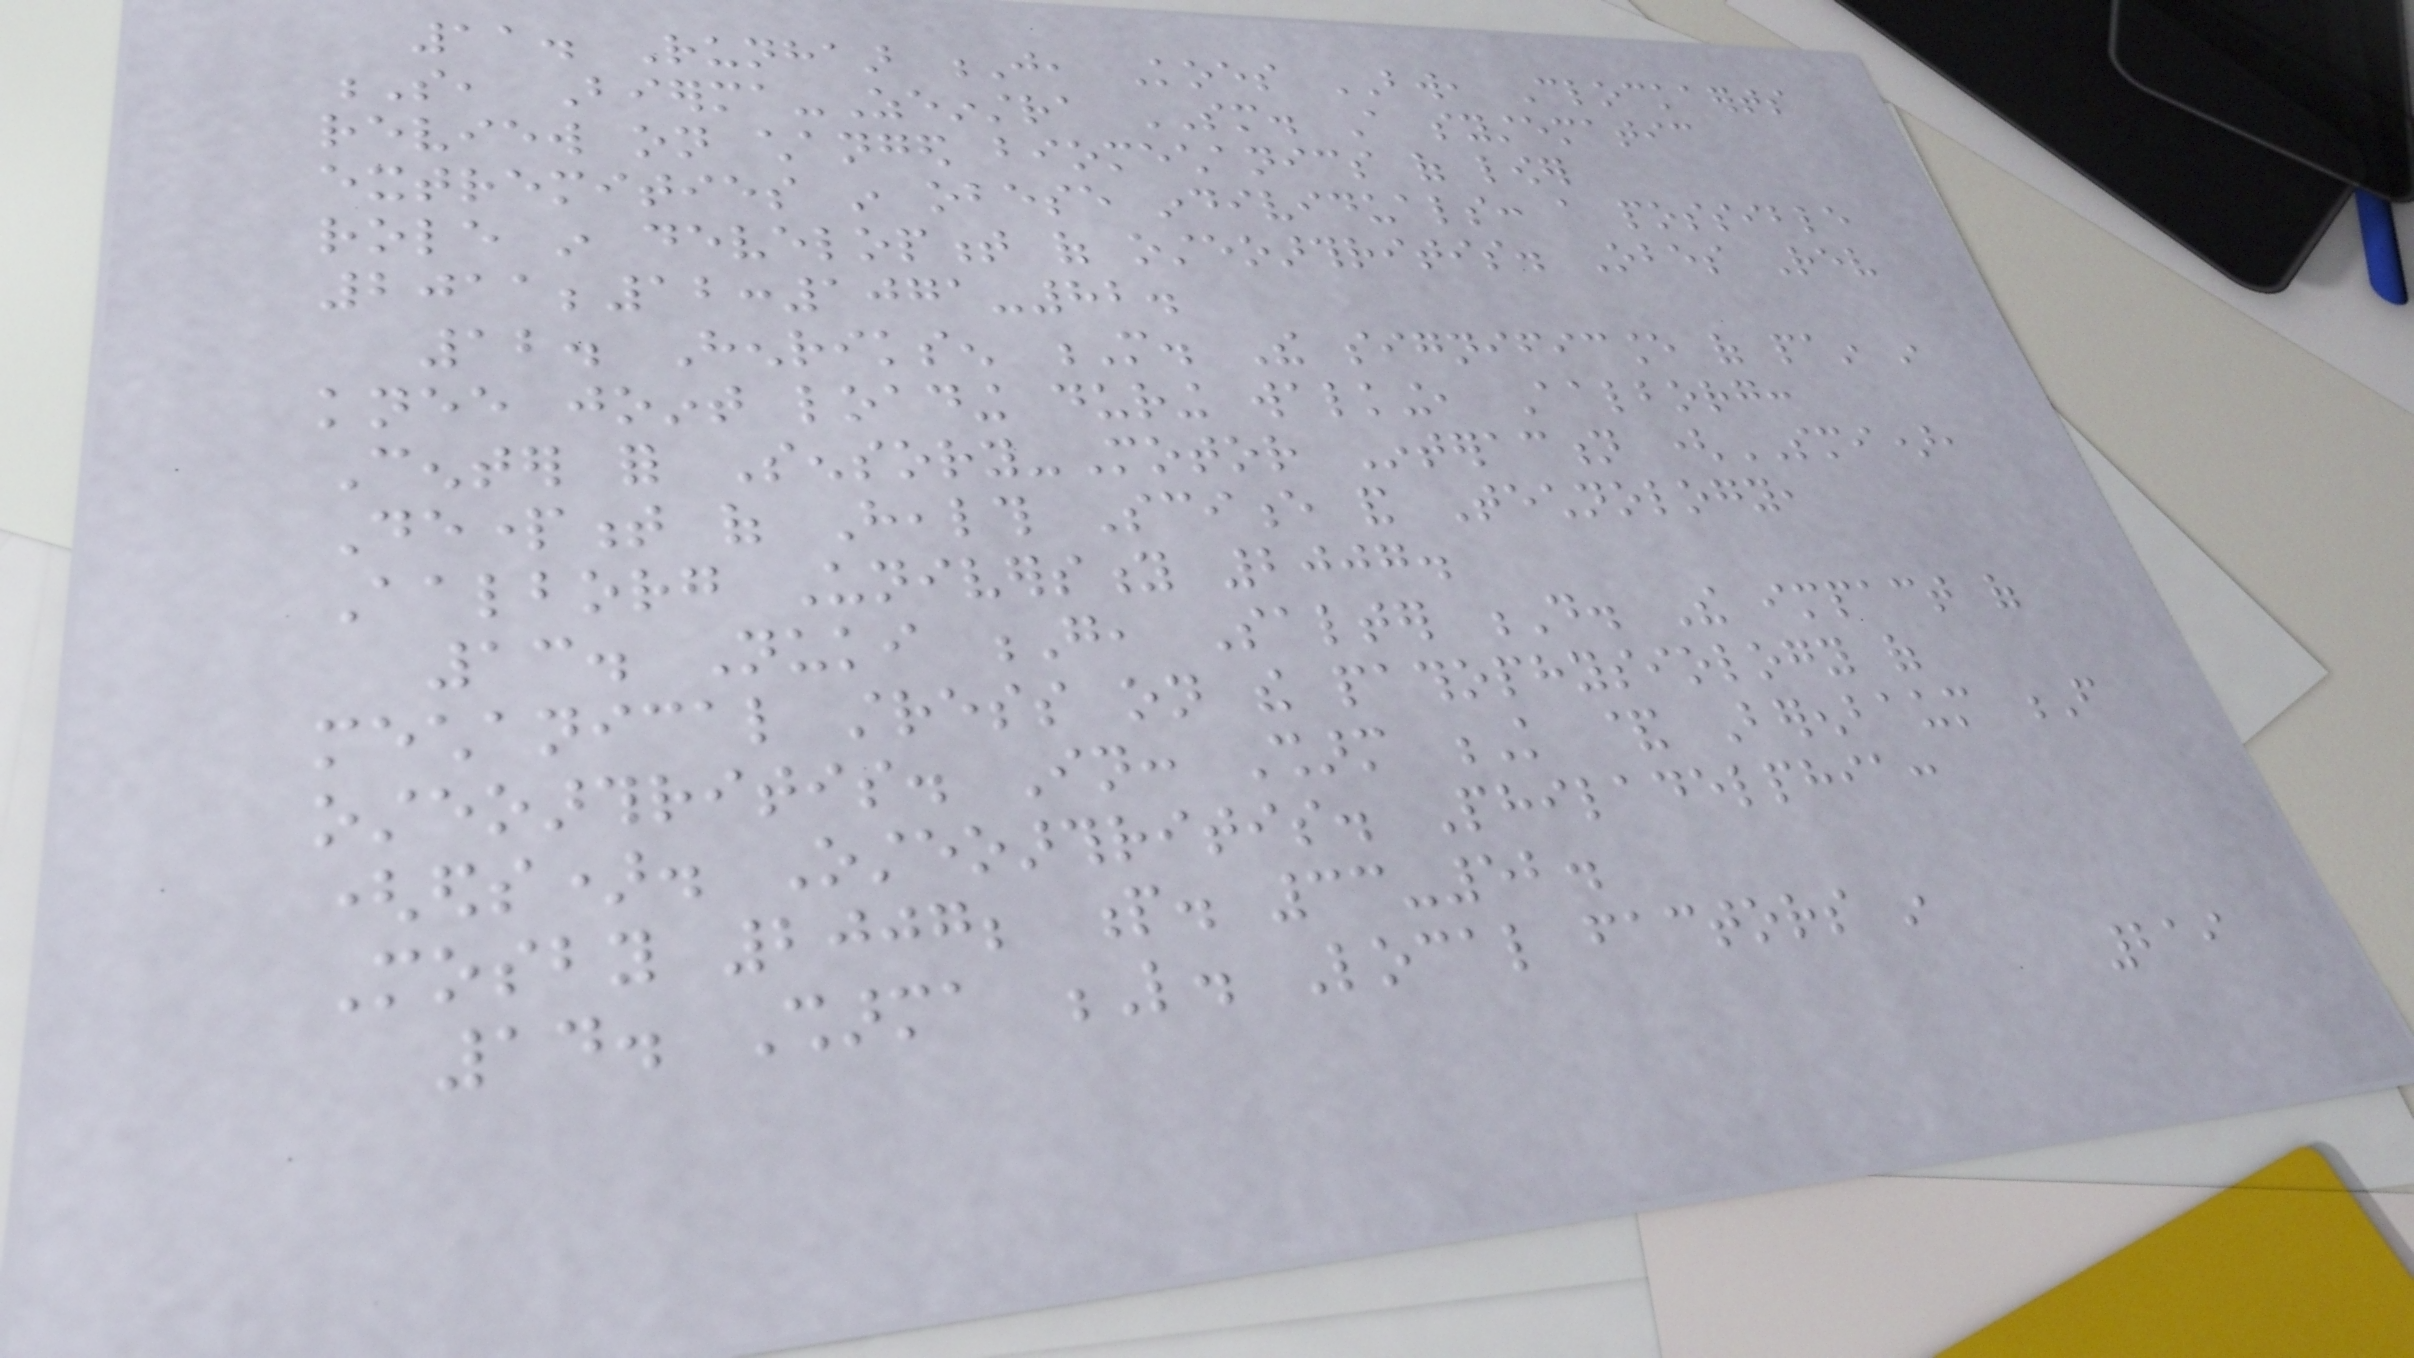11. Runhaar J, Koes BW, Clockaerts
S, Bierma-Zeinstra SM. A systematic
review on changed biomechanics of lower
extremities in obese individuals: a possible
role in development of osteoarthritis. Obes Rev
2011;12:1071-82.
12. Henriksen M. The significance of pain in
knee joint loading during walking, Aalborg:
Center for Sensory-Motor Interaction (SMI),
Department of Health Science and Technology,
Aalborg University 2007.
13. Nuki G, Salter D. The impact of
mechanical stress on the pathophysiology of
osteoarthritis. In: Sharm K & Berenbaum F
(eds). Osteoarthritis. Philadelphia:
Mosby 2007; p. 33-52.
14. Sharma L. Local factors in
219
